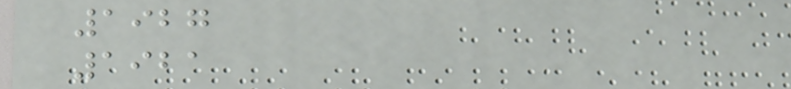1927
1921
